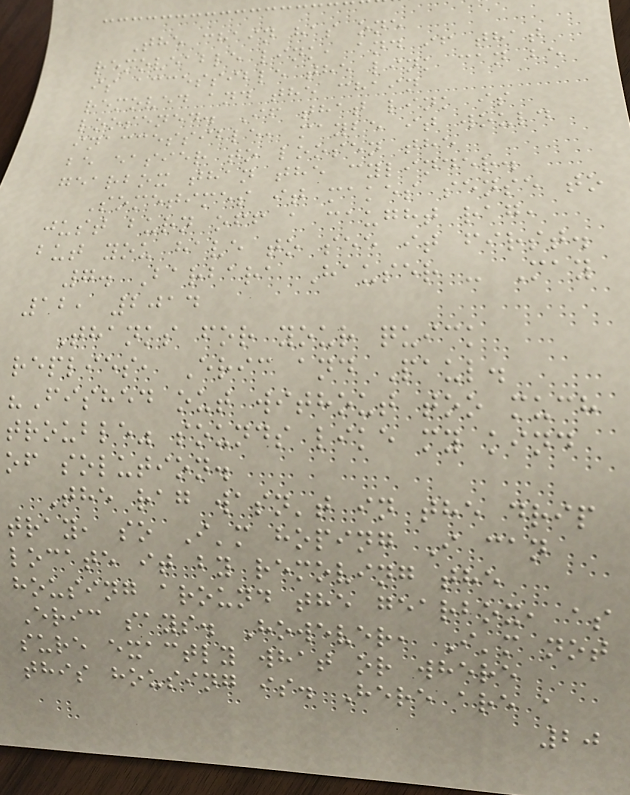The chain has one
removeable link, and if that
is accessible the link can be
removed and the chain
loosened. If that link is
inaccessible, maybe it would
be easier to loosen the
gearbox than the cylinder.
Sometimes it makes sense to
just burn off a caught rag,
but you have to see it first.
7. Barbara Hauser - May
12, 2014
Thanks for your quick
replies, Eric and Paul.
"Fished out without too much
trouble" sounds like my kind
of solution.
The rag wasn't in the drip
tray, so I'm hoping I can
locate it by removing the
housing around the gearbox, as
Eric says. However, I'm not
sure exactly what or where
this housing is. Here are a
20
